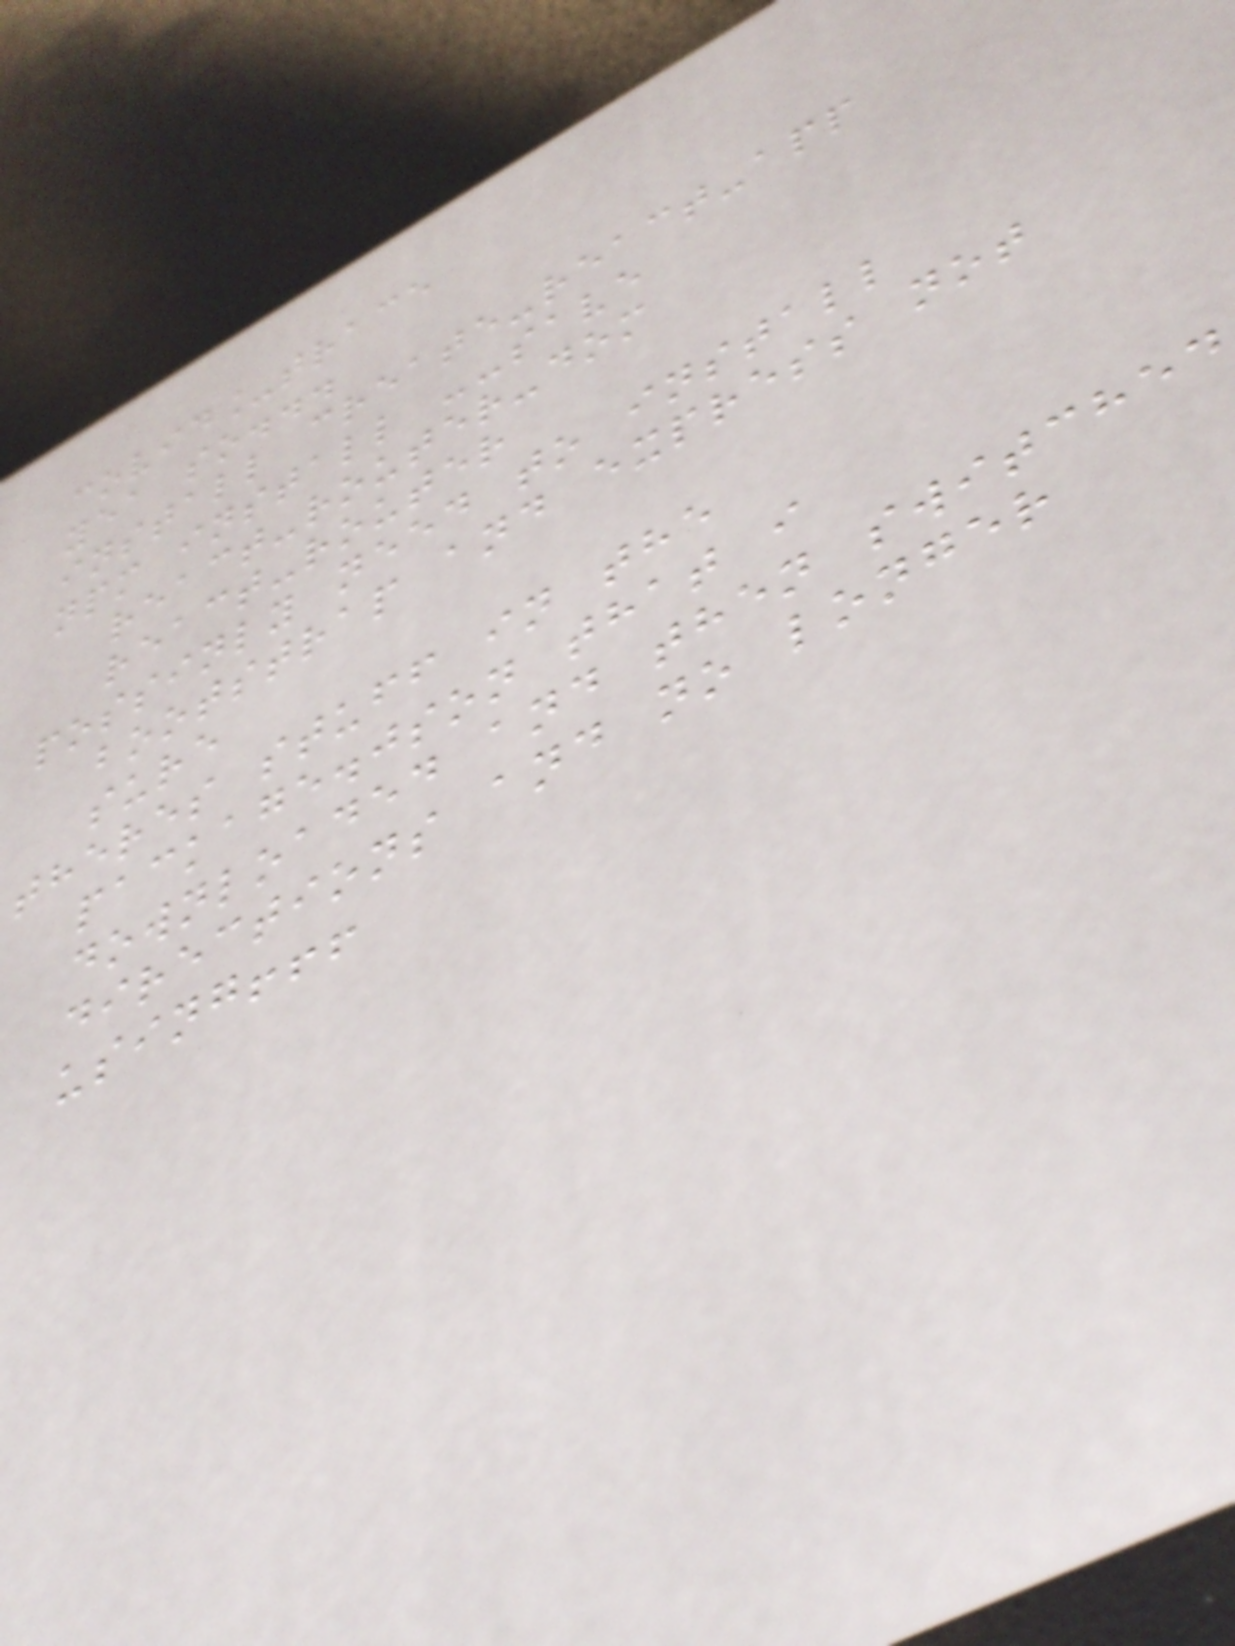covid_trace
yea so...
install create-react-app
npm install --save
react-router-dom
react-router
possinly need to install
bootstrap and express not
sure
theres stuff in the
package.json that i
downloaded and then switched
directions and no longer
using!!!
